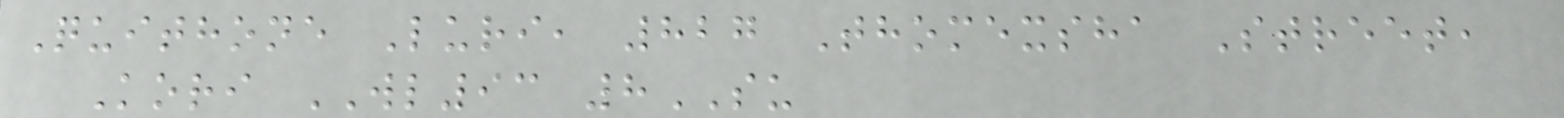Quithone Luri, 827 Thomexsha Street,
Kori WL93 8SU
